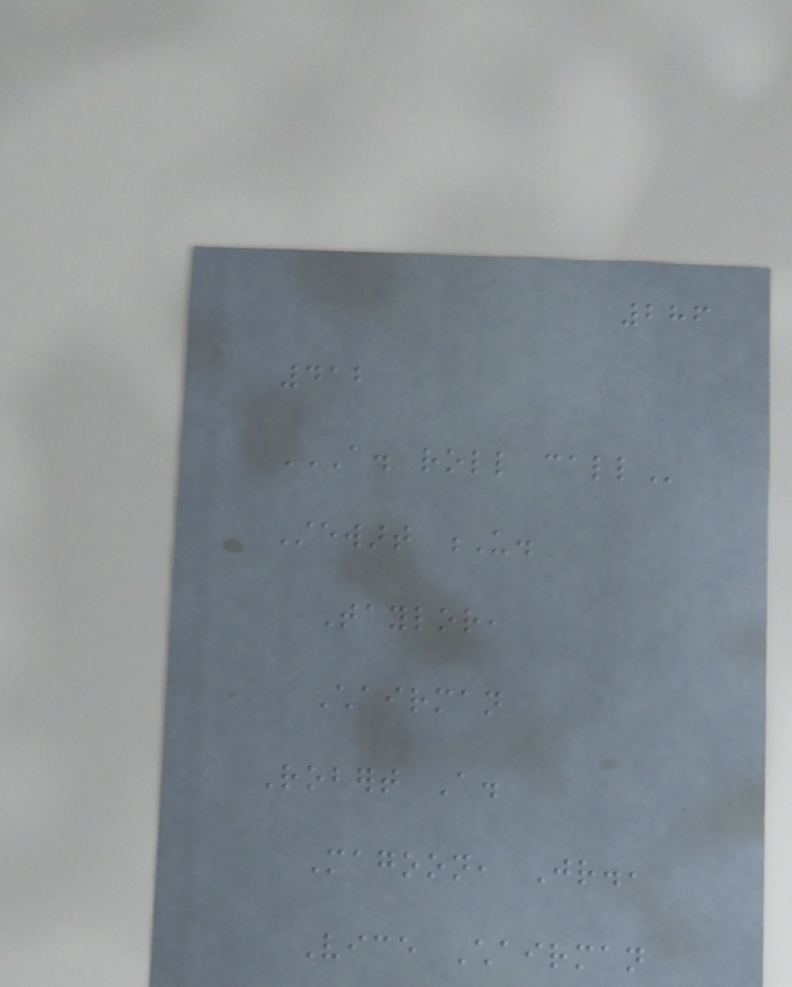286
412
A. ROLL CALL
Stewart U.
Taylor,
Chairman
Robert A.
Magoon, Jr.,
Vice Chairman
